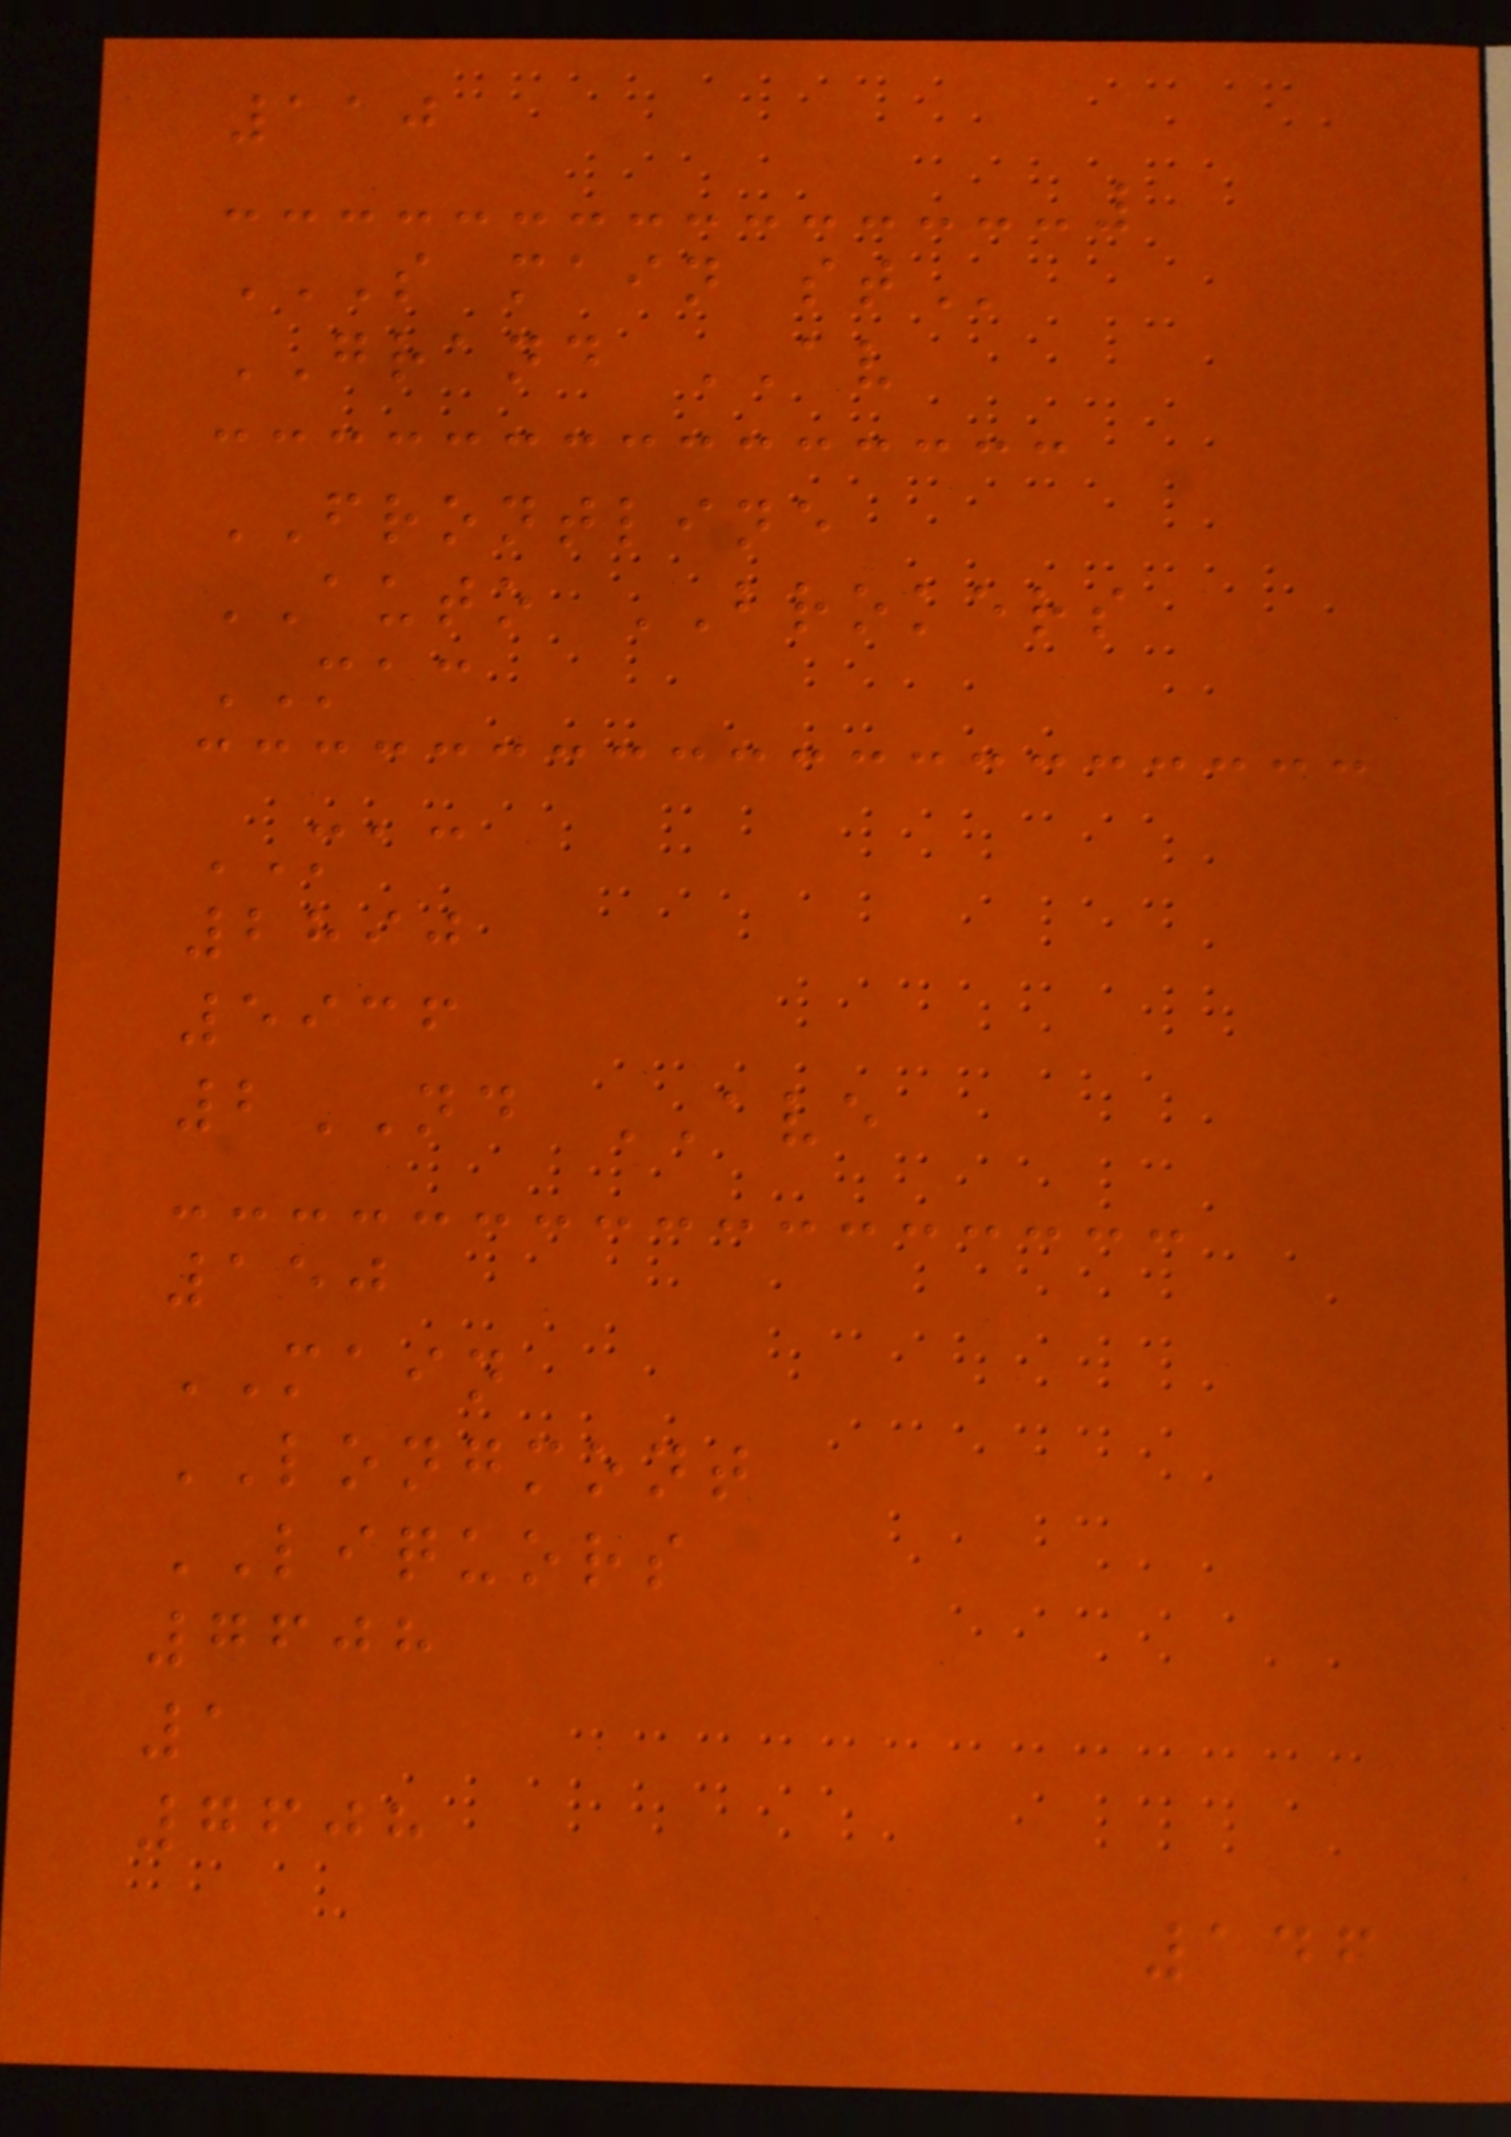110
S MAIN ST
GRAND AV
FRONTLINE
AUTO BROKERS
MAC
MAC
2890
5936
2ND AVE
150
MAIN
LONGMONT
LIQUORS
7608
1
7608
146
